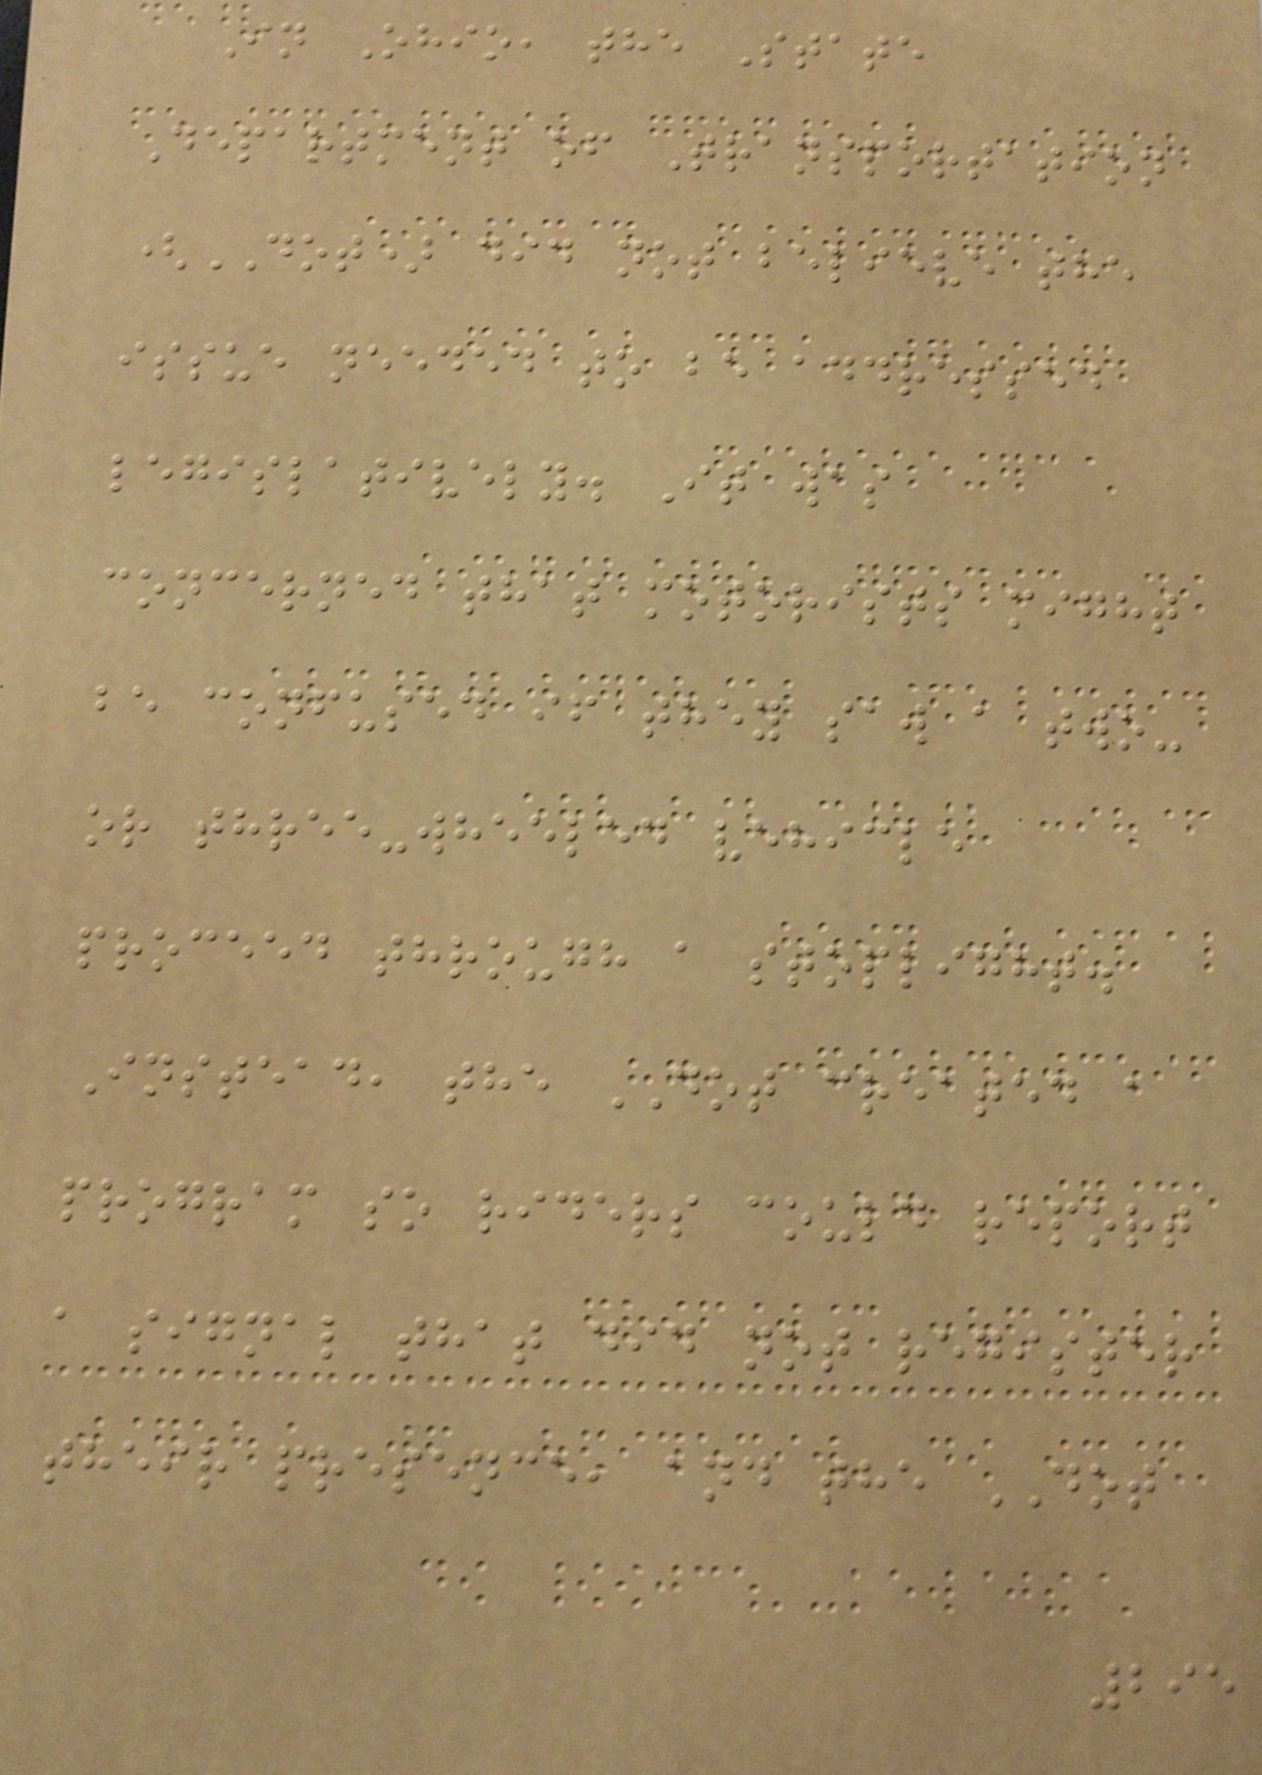In Ohio, the State
Department of Transportation
(DOT) did not believe the
issue needed to be addressed
legislatively. It was
concerned that motorists might
be confused if they saw a two-
or three-wheeled vehicle
proceed through a stoplight.
Instead, the DOT created a
program so riders could report
a signal that did not register
their presence, and the DOT
295
